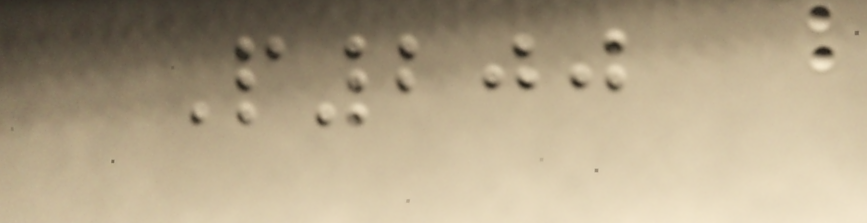P200
